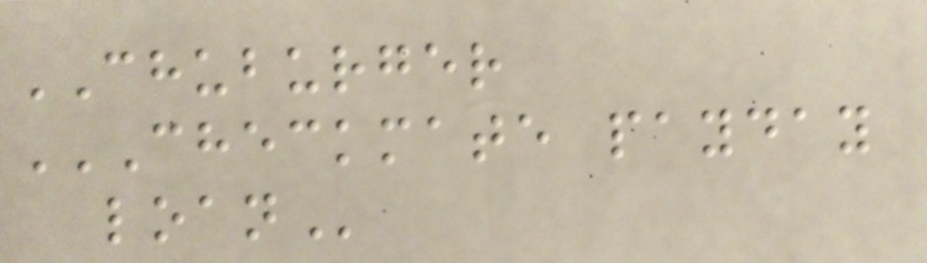CHUBURGER
CHECKMATE PAYDAY
LOAN
